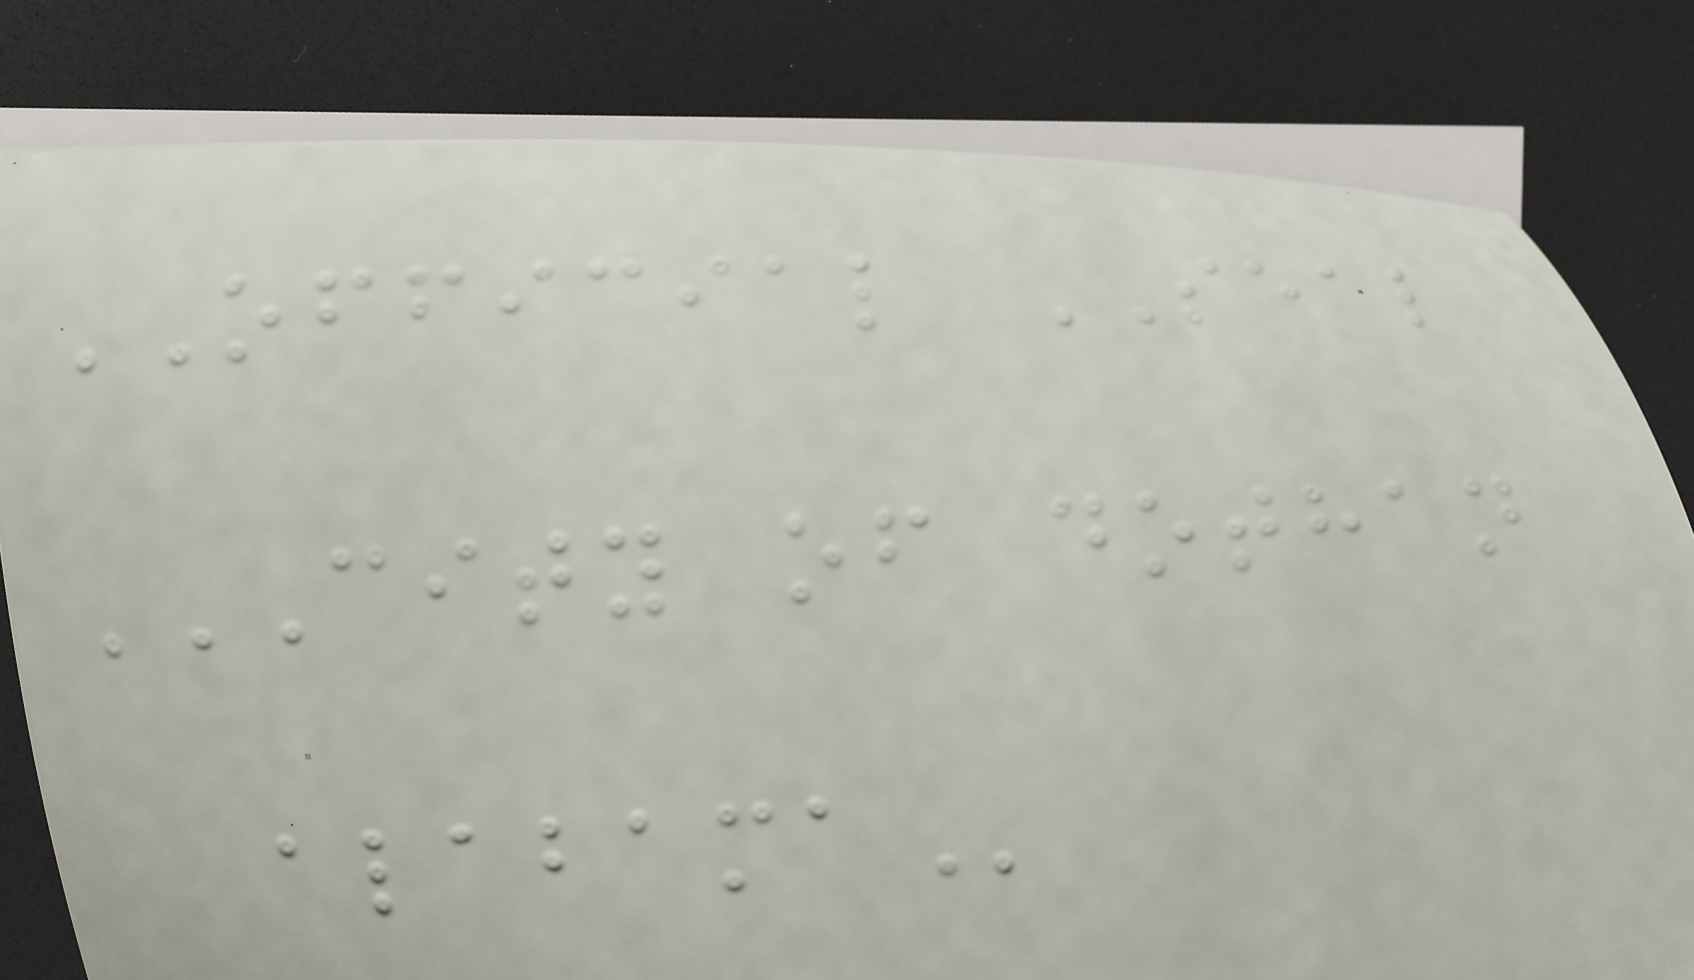OFFICIAL SEAL
CITY OF DOTHAN
ALABAMA
